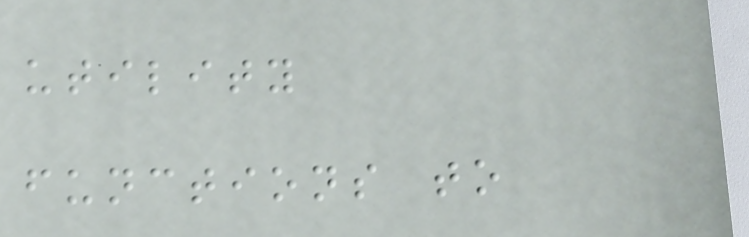utility
functions to
